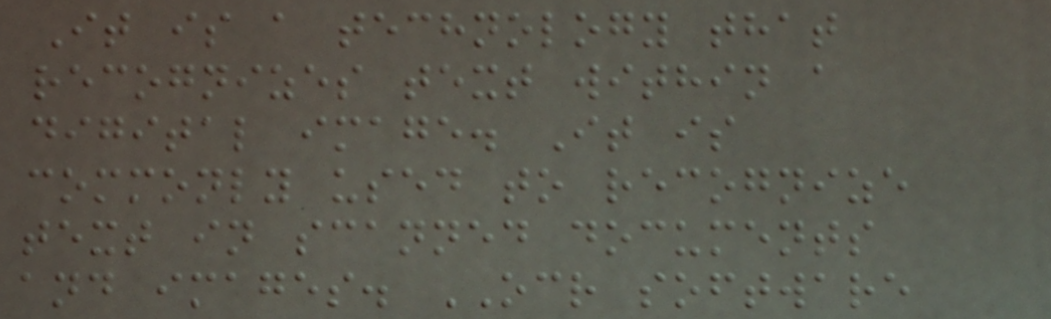It is a technology that
recognizes text within a
digital image. It is
commonly used to recognize
text in scanned documents
and images. OCR software
